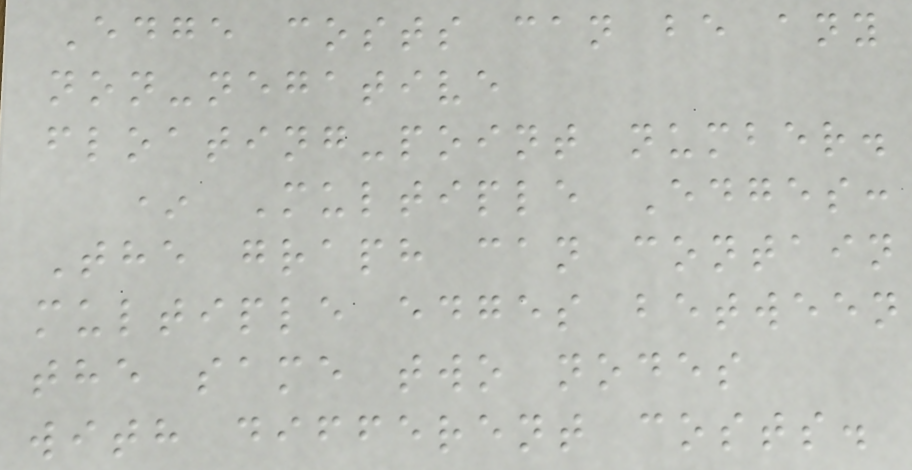Edge costs can be any
non-negative
floating-point number.
* Multiple Edges:
The graph can contain
multiple edges between
the same two nodes
with different costs.
